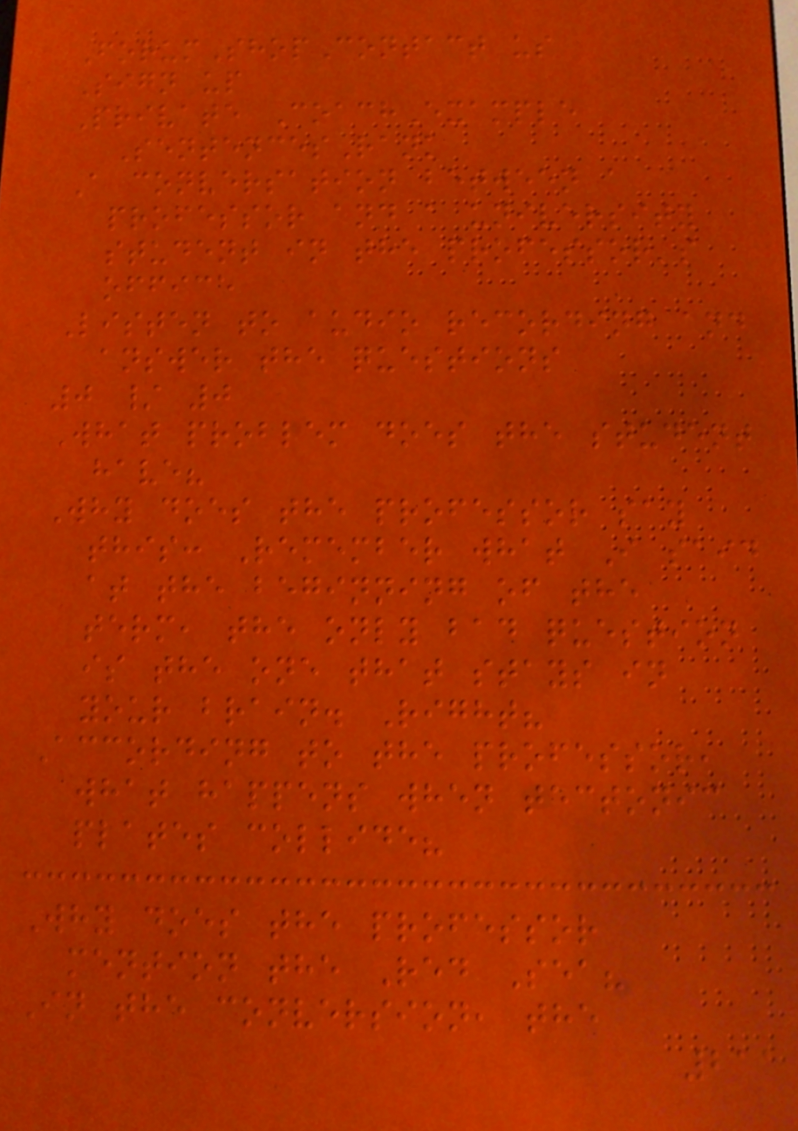ForumShopContact us
Sign up
Private CoachExample
SentencesRank
A conversation between a
professor and a university
student in the professor's
office
Listen to audio recording and
answer the questions
0 / 0
What problem does the student
have?
Why does the professor say
this: Remember what I said
at the beginning of the
term, the only bad question
is the one that stays in
your brain. Right?
According to the professor,
what happens when tectonic
plates collide?
Why does the professor
mention the Red Sea?
In the conversion, the
211
